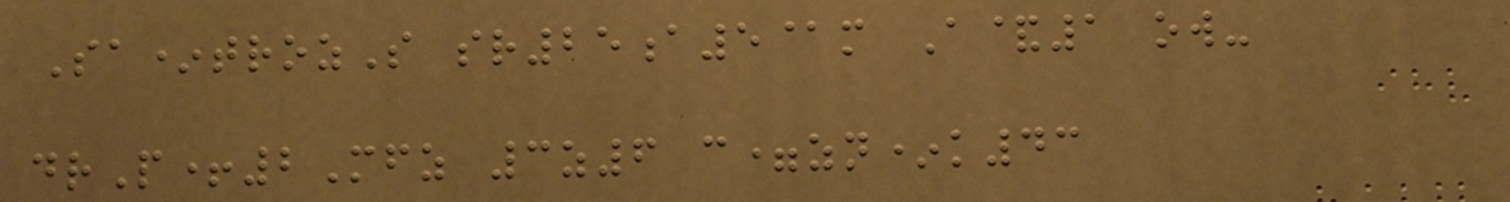Sa*trozS sr25a5@m A&1 ow-
drP+2Mfz 3z6 c=zn*k43
